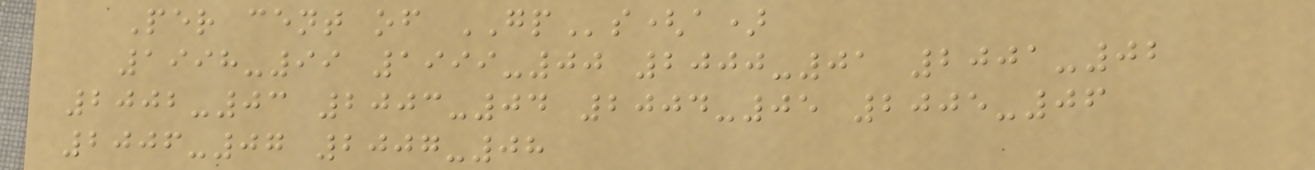Per cent of GPs(a)
1998-99 1999-00 2000-01 2001-02
2002-03 2003-04 2004-05 2005-06
2006-07 2007-08
